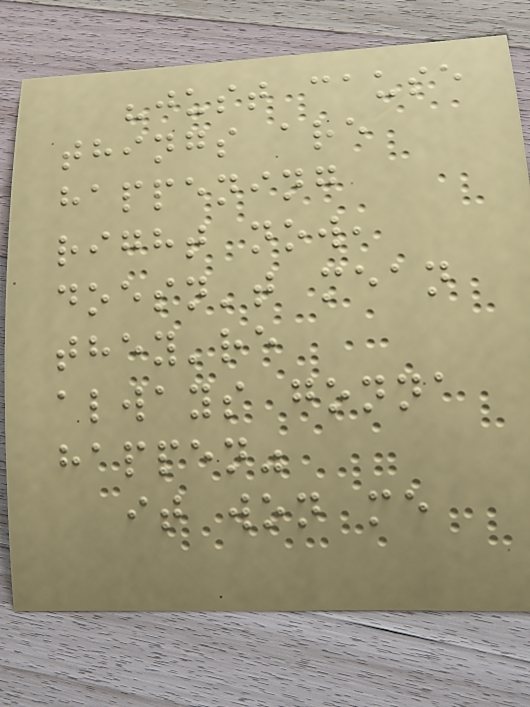"just cause
things are
happening
right now,
doesn't mean
they're
always gonna
happen"
it won me
